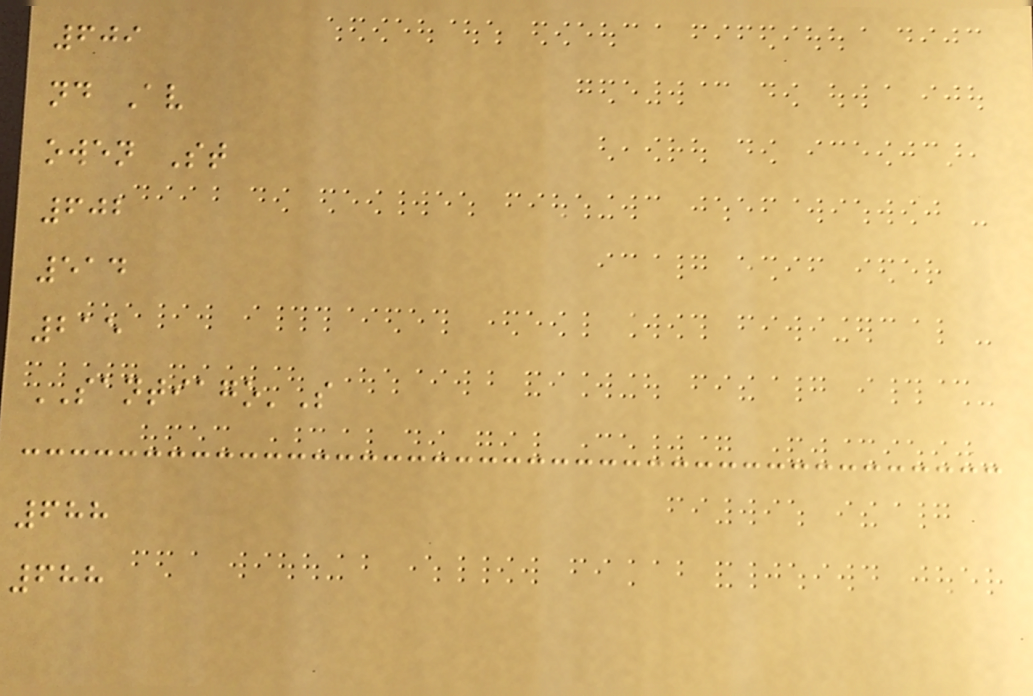609
nd Av
owen St
602
514
215
SANTIAGO'S
688
688
